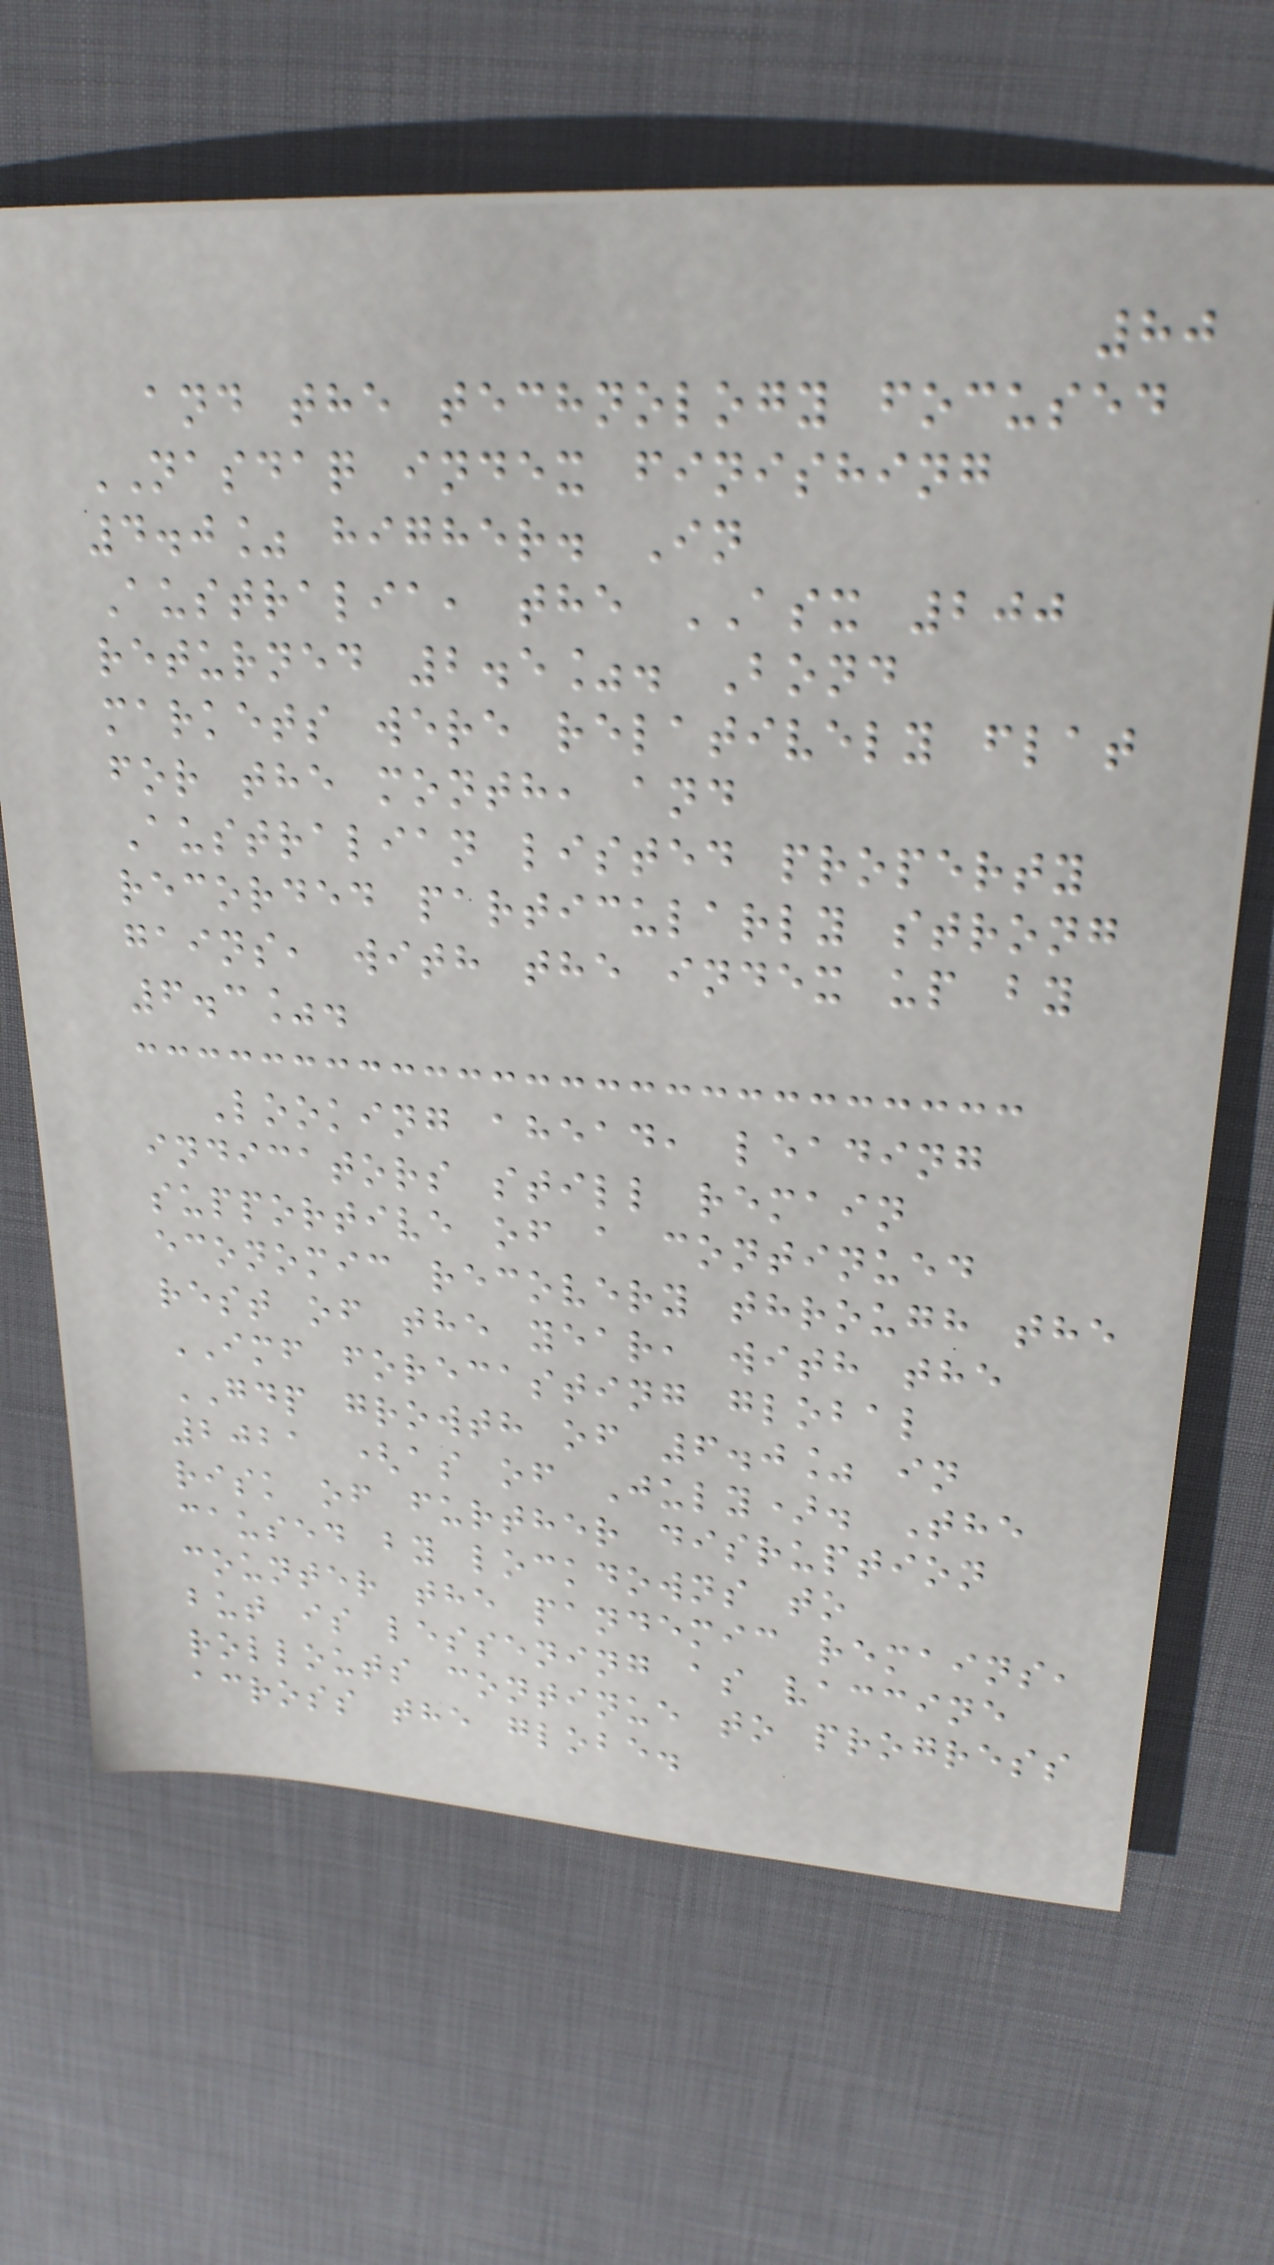80
and the technology focused
NASDAQ index finishing
4.0% higher. In
Australia, the ASX 200
returned 2.5%. Bond
markets were relatively flat
for the month, and
Australian listed property
recorded particularly strong
gains, with the index up by
6.3%.
Looking ahead, leading
indicators still remain
supportive of a continued
economic recovery through the
rest of the year, with the
IMF forecasting global
GDP growth of 6.0% in
2021 (as of July). The
risk of further disruption
caused by lockdowns to
counter the pandemic remains,
but is lessening as vaccine
rollouts continue to progress
across the globe.
